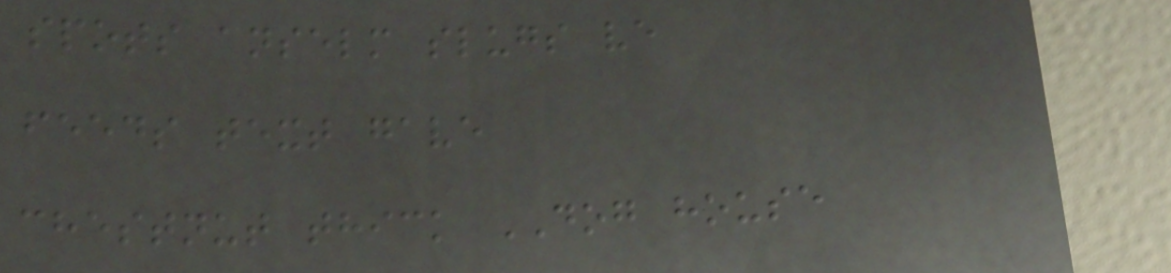spots anselm slugs ve
feeds text gave
chestnut thick DOG house
